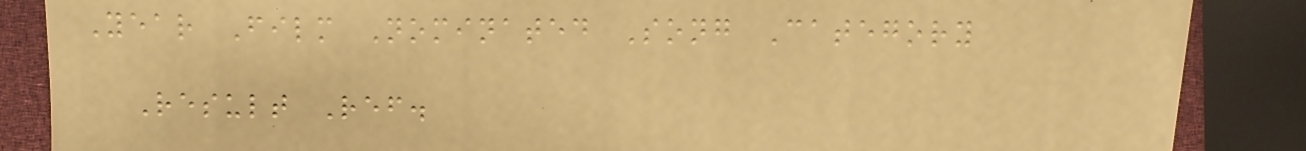Year Film Nominated Song Category
Result Ref.
